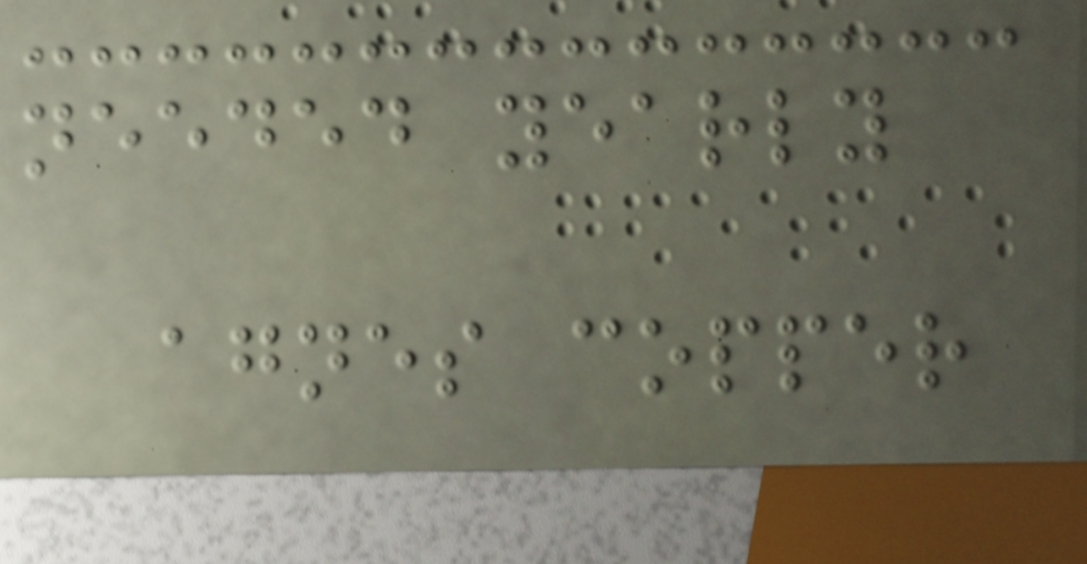needed yearly
agnes copper
